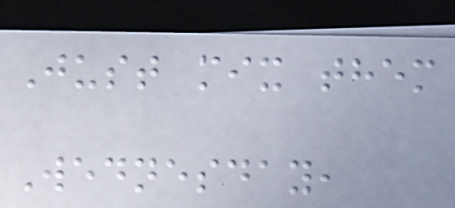Just mix them
Wednesday,
